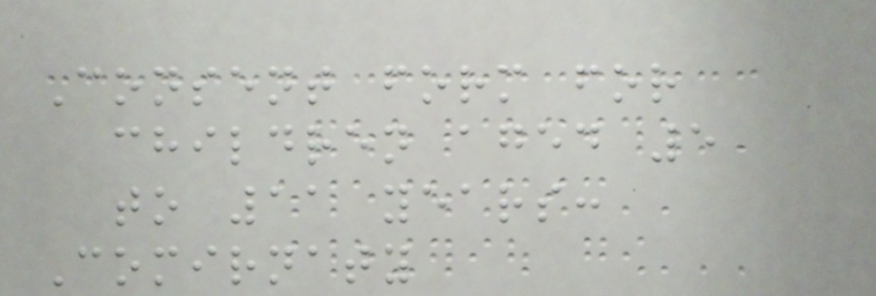Consent form for
children aged 5
to 11 years:
Comirnaty
